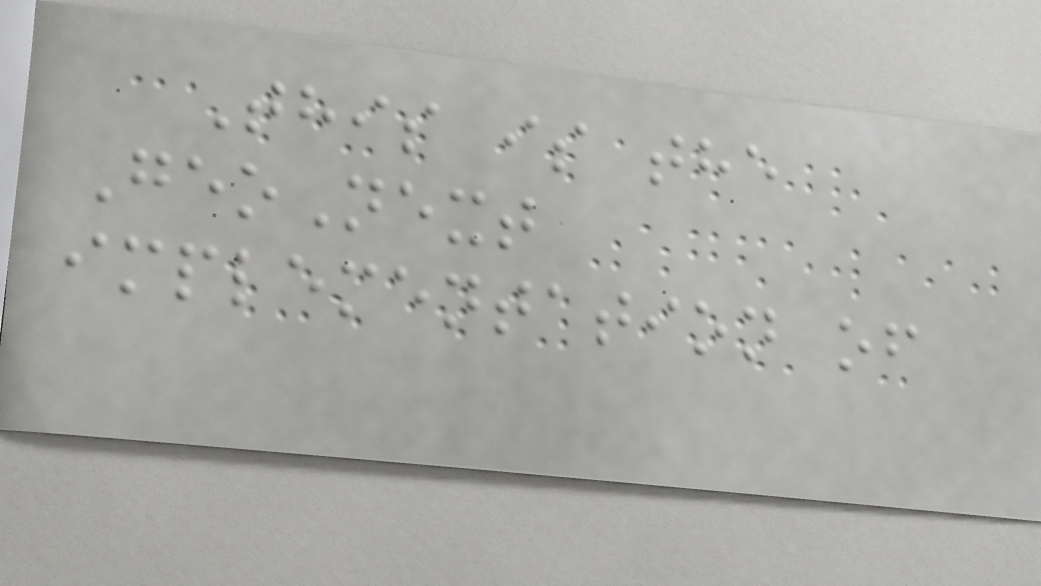This is the
GeoNext
implementation of
